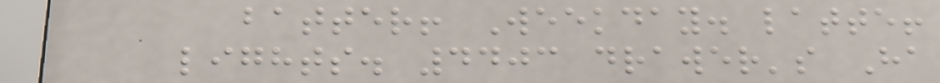batter! Weekday. latte!
lights. 4403 drawer's Ha
